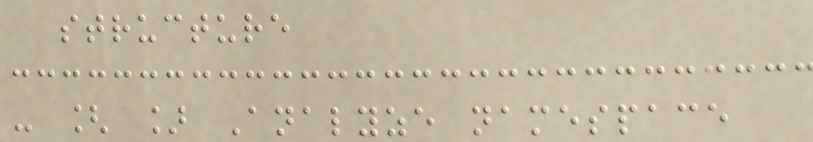structure
- [ ] Analyze namespace
